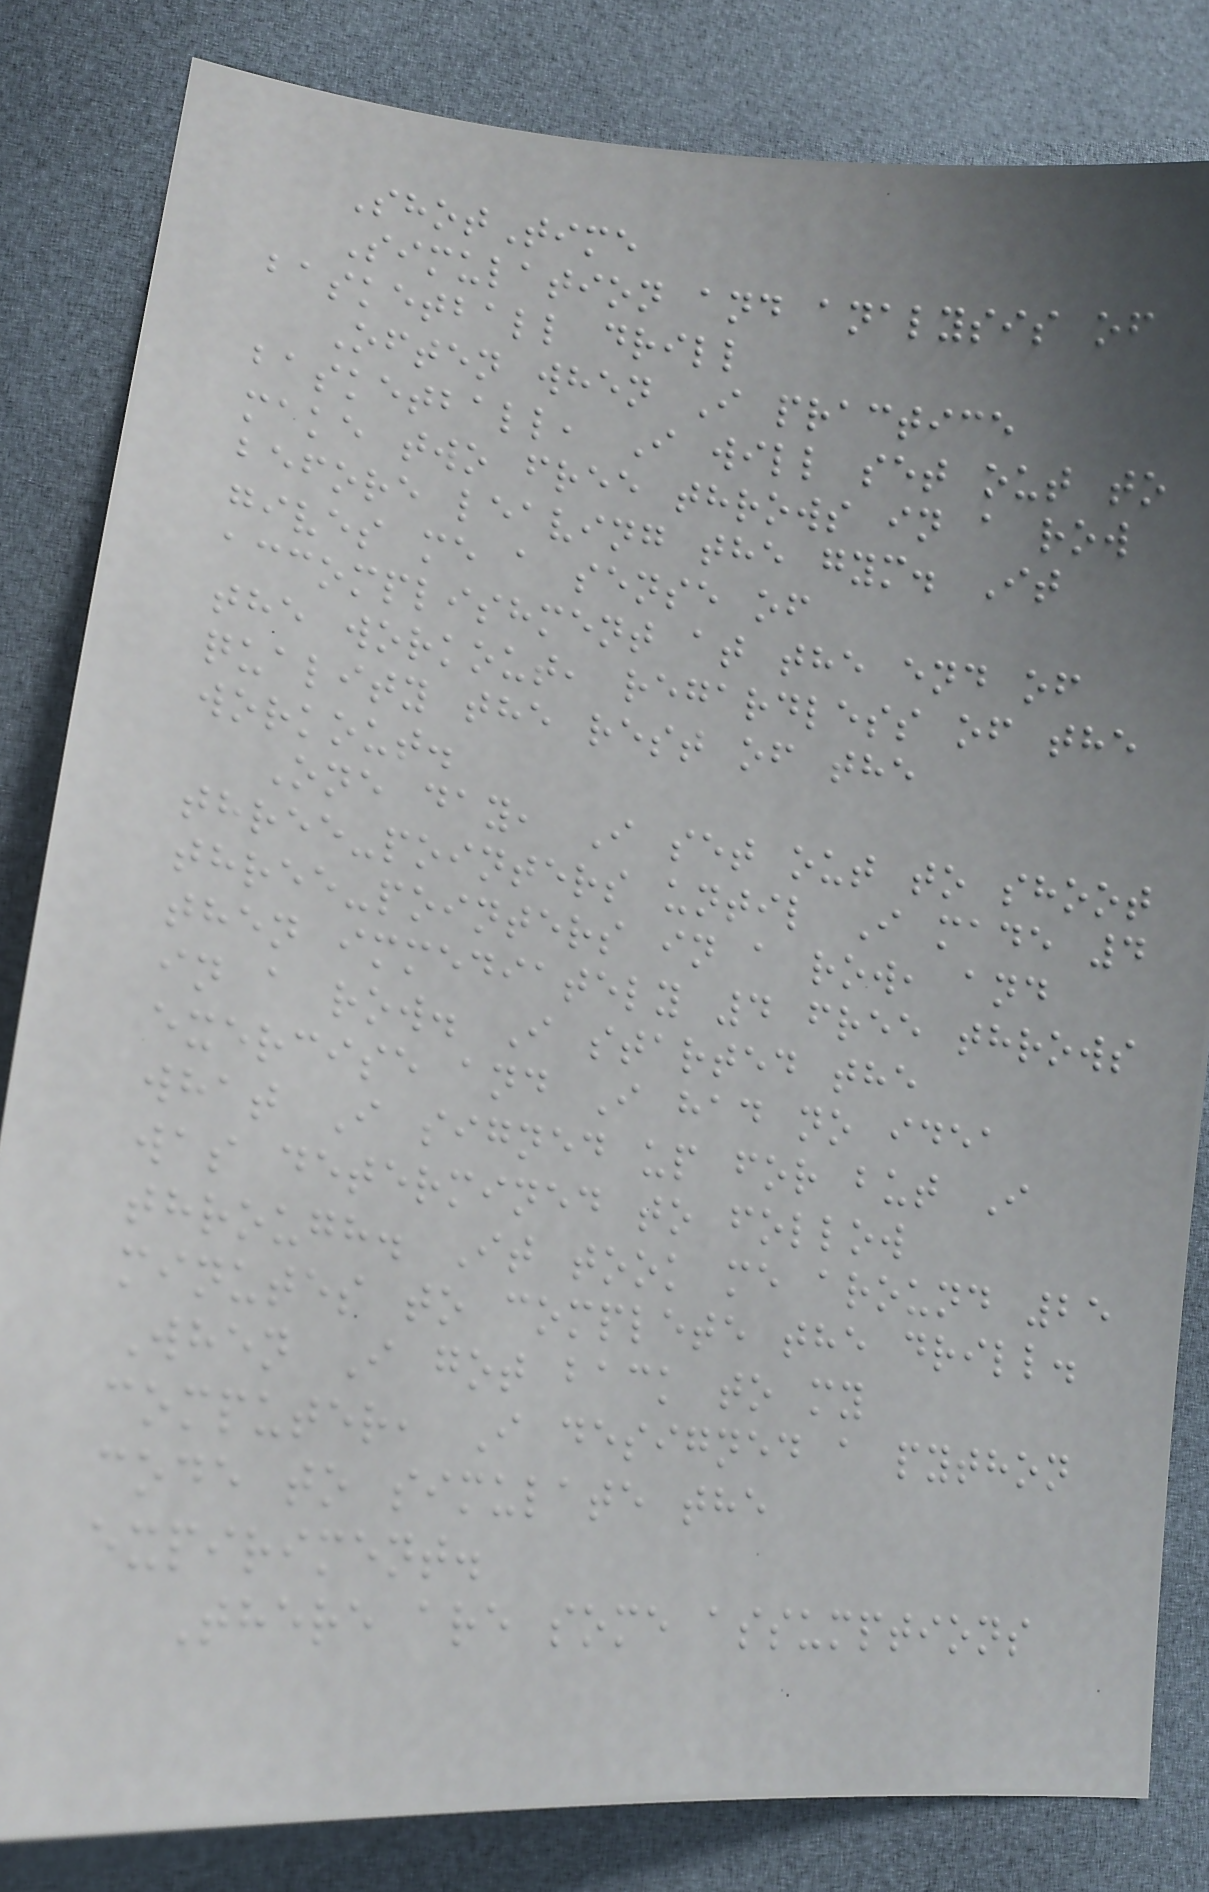ShotTime
Simulation and analysis of
basketball drill
Often when I practice
basketball, I will set out to
make two free throws in a row
before leaving the gym. It
gives me a sense of
accomplishment at the end of
the workout, regardless of the
quality the rest of the
workout.
One day, I set out to shoot
three-pointers until I made 4
three-pointers in a row, and
then immediately 4 free throws
in a row. I started the
exercise and I had no idea
what I signed up for but I
was determined to follow
through. It took me around 25
minutes to complete the drill.
When I got back to my
computer, I designed a python
code to simulate the
expiriment.
There are some assumptions
